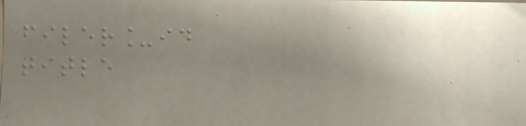filer_id
title
